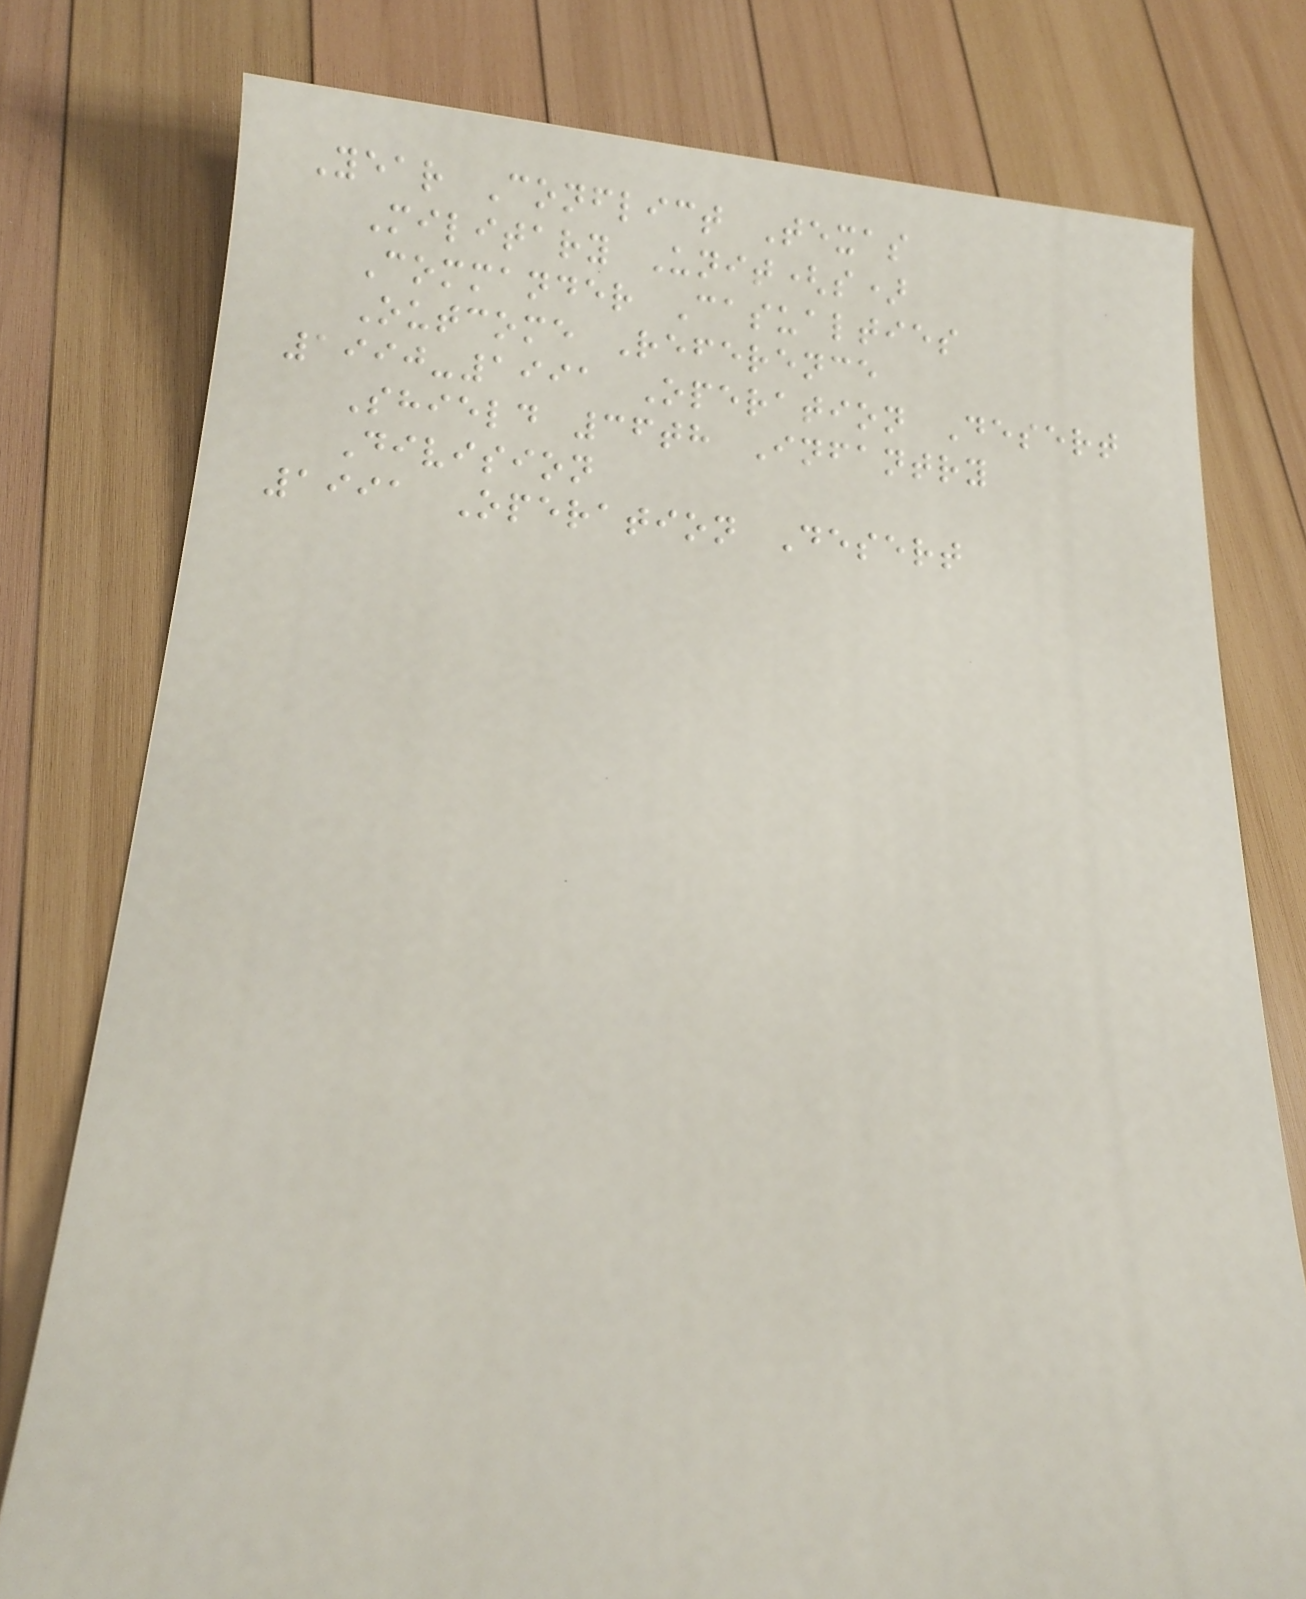Year Conflict Texas
Military Unit(s)
Commander Casualties
Outcome Reference
1990-1991 Operation Desert
Shield 36th Infantry
Division
1991 Operation Desert
